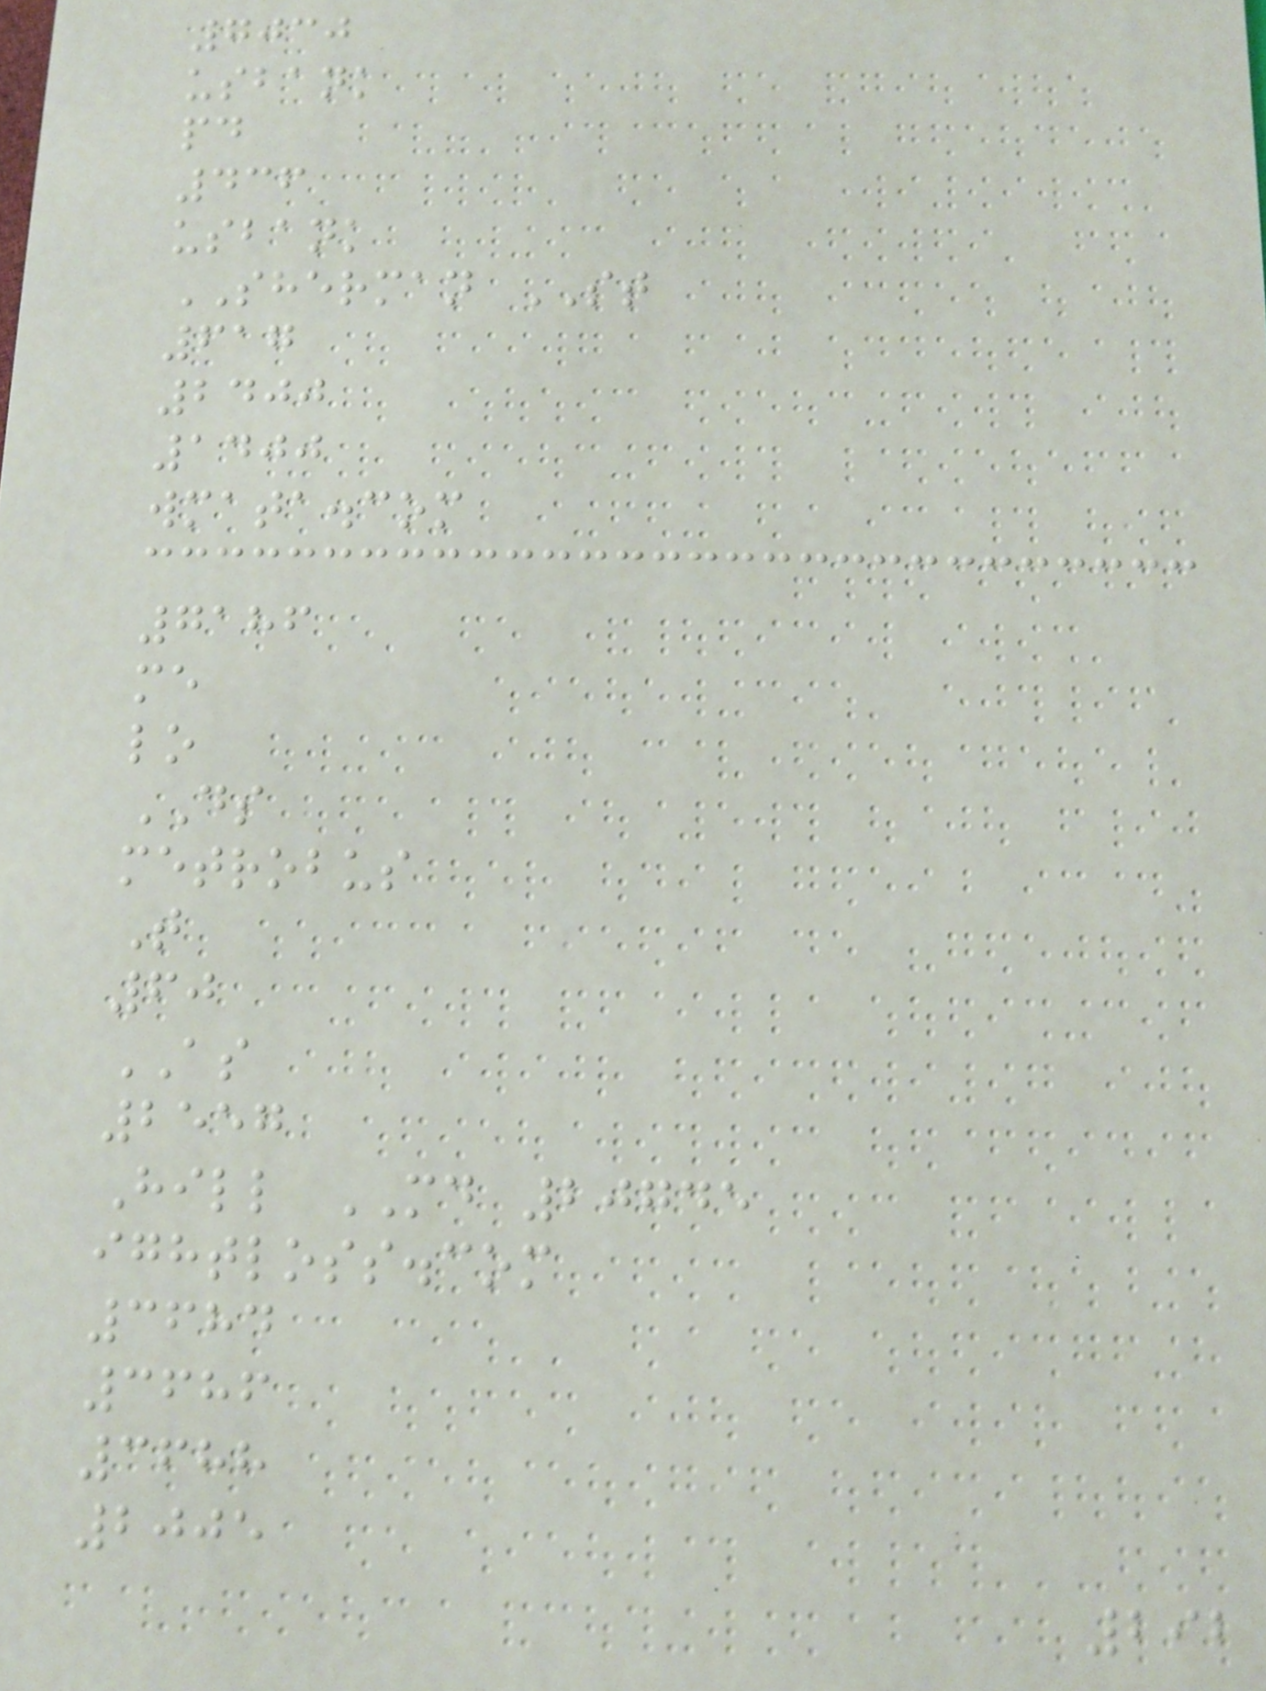7030
usbank
pd
436
usbank
SHERMAN ST
617
2400
1400
wmata.com
7186
me
lo
DS
metrobus
T
60
AS
2557
Hill MD 20745
ightloss.com
3684
3686
3688
2005
292
